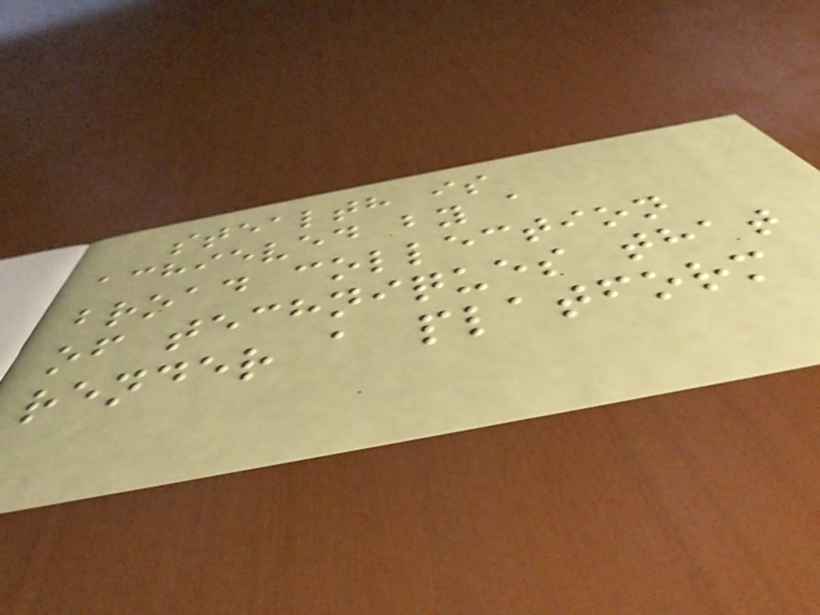stealth is
achieved by a
broad collection
of techniques that
render a platform
